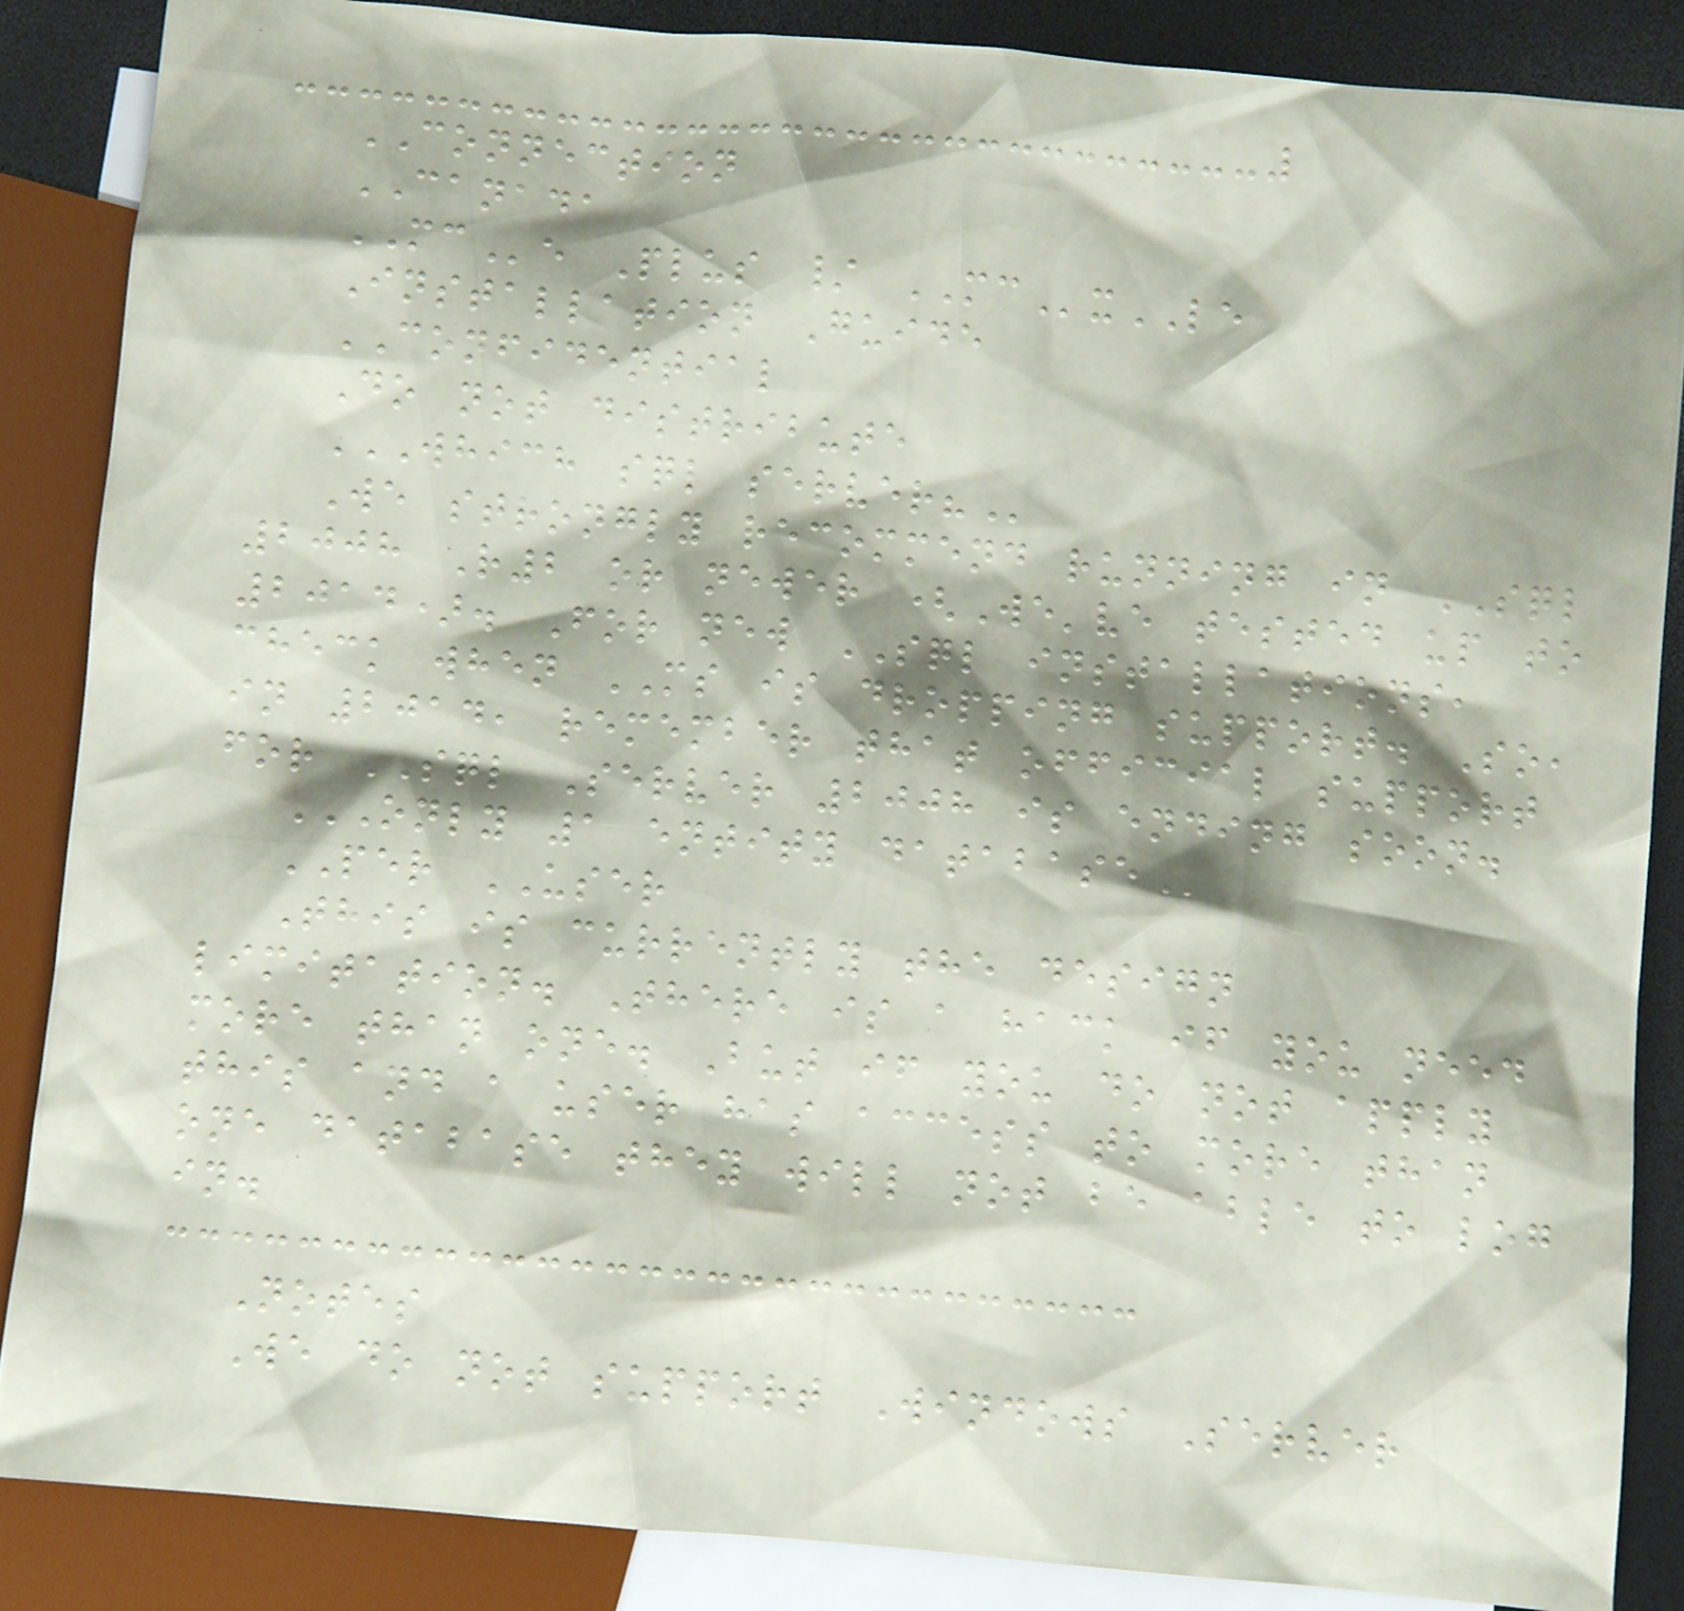CONNECTION
CANADA
MCe Plus / MCxLE
Installation Guide
CONFIDENTIAL
Do not distribute
WHICH SQL SERVER?
We strongly recommend running in SQL
2008 R2 or newer (We've tested up to
2014). For new SQL installations,
check when MS is dropping support. So,
in 2014, remember that official support
for SQL Server 2008 is ending soon.
ONLY 1 ENTITY DATABASE
PER USER
This is currently the design
limitation. There is a hack if you need
more than one. But if you do not apply
this and a user has access to more than
one database they will not be able to log
in.
Notes
We do not support Windows Server
